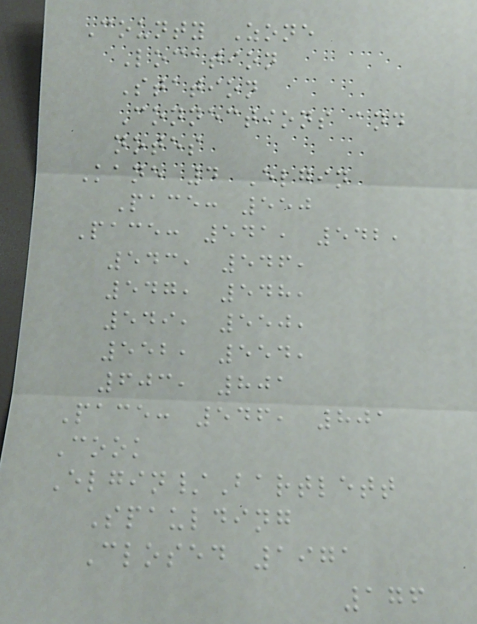County Zone
Location
Station
Connections and
notes
Kane 4 Elgin
Pace: 550
Pace: 541, 542,
543, 546,
547, 548,
549, 550,
552, 554,
603, 801
Pace: 546, 801
Cook
Elgin/Bartlett
Spaulding
Closed 1971
176
